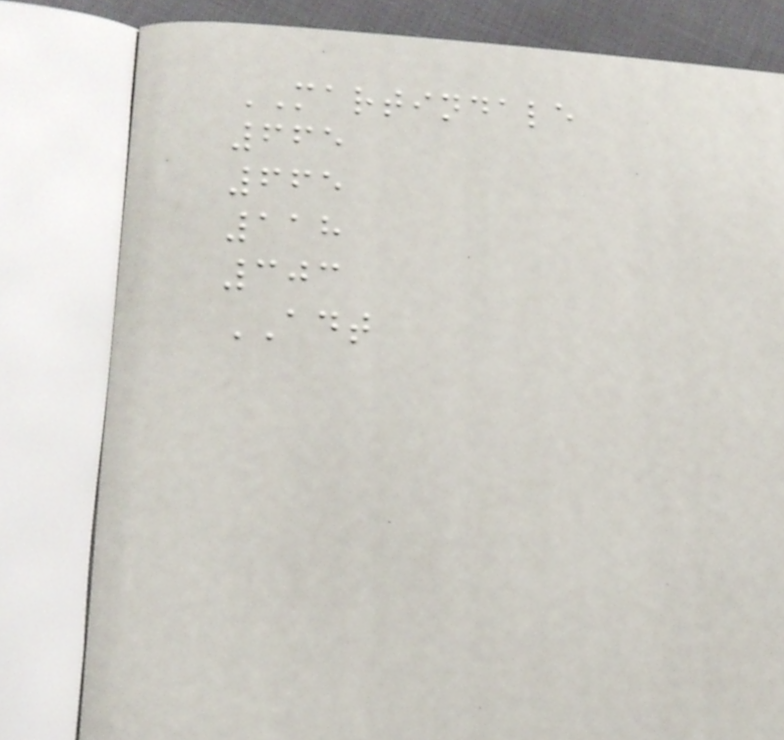MARTINDALE
665
665
118
303
ADT
